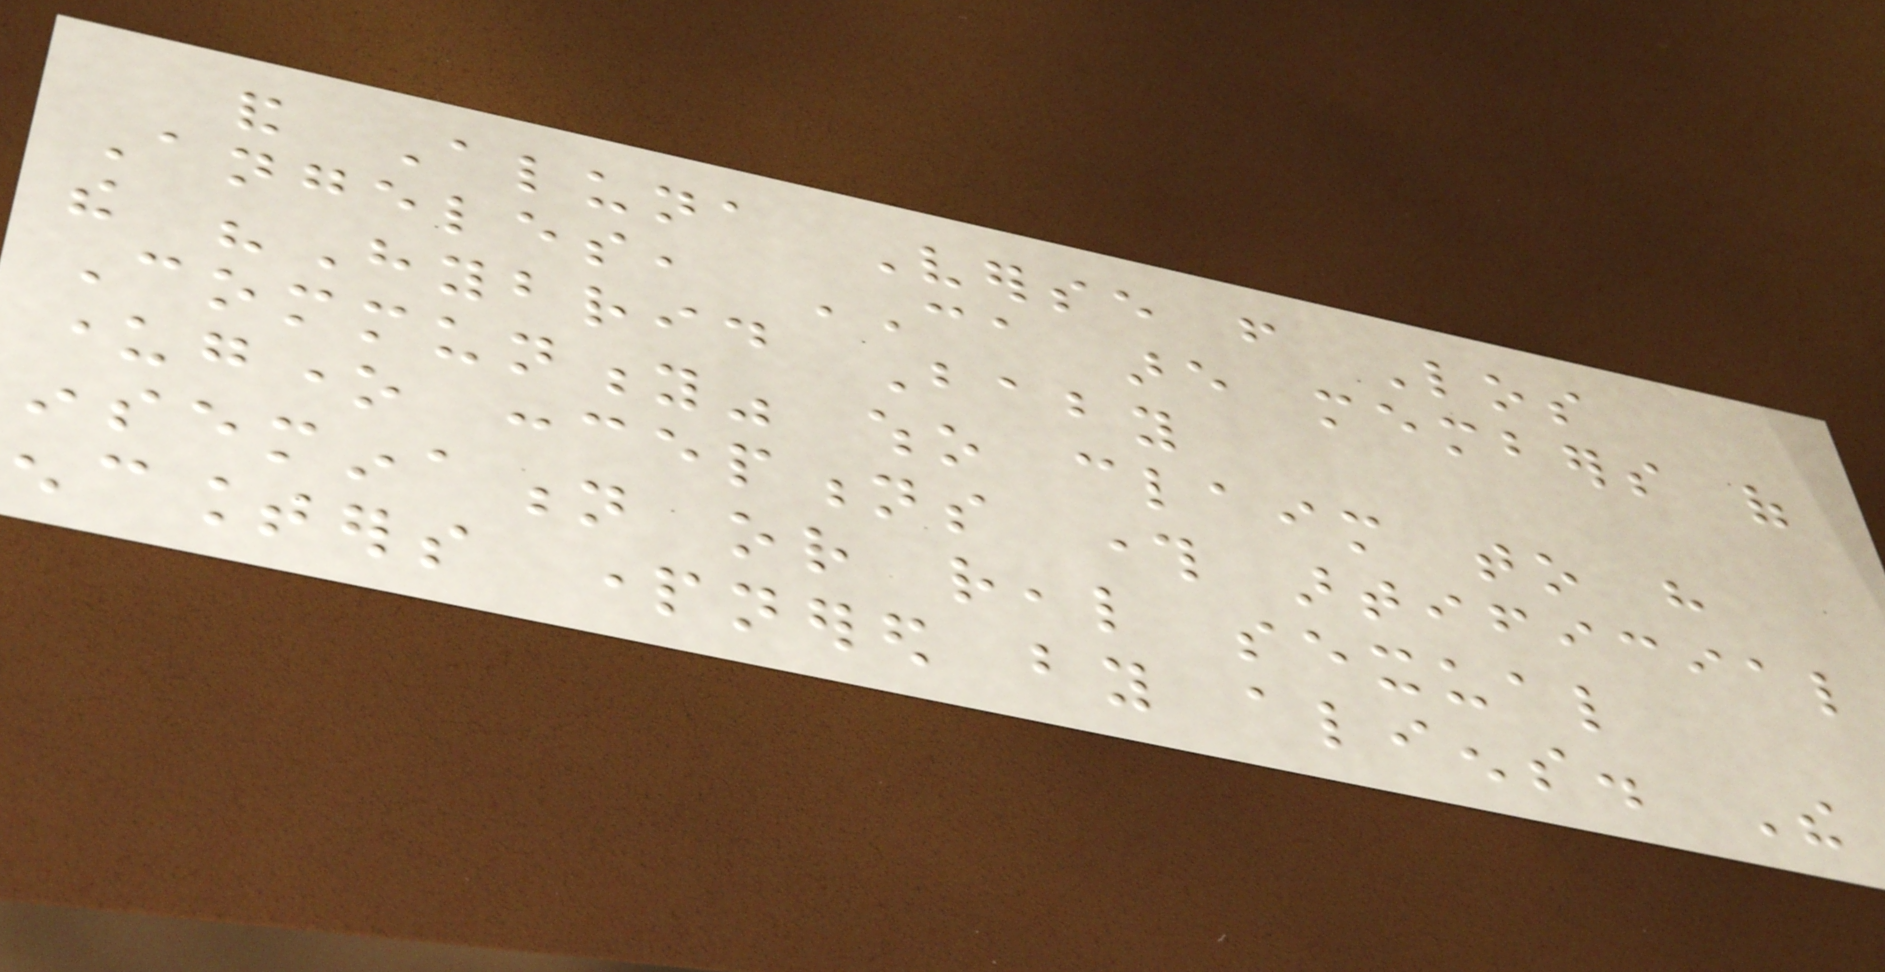and Aluna Verse from Los
Angeles, CA are members of
the "Hybrid Baby
Community" who claim to have
undergone conceptions through artificial
insemination or real sexual
encounters partnered by aliens. The
